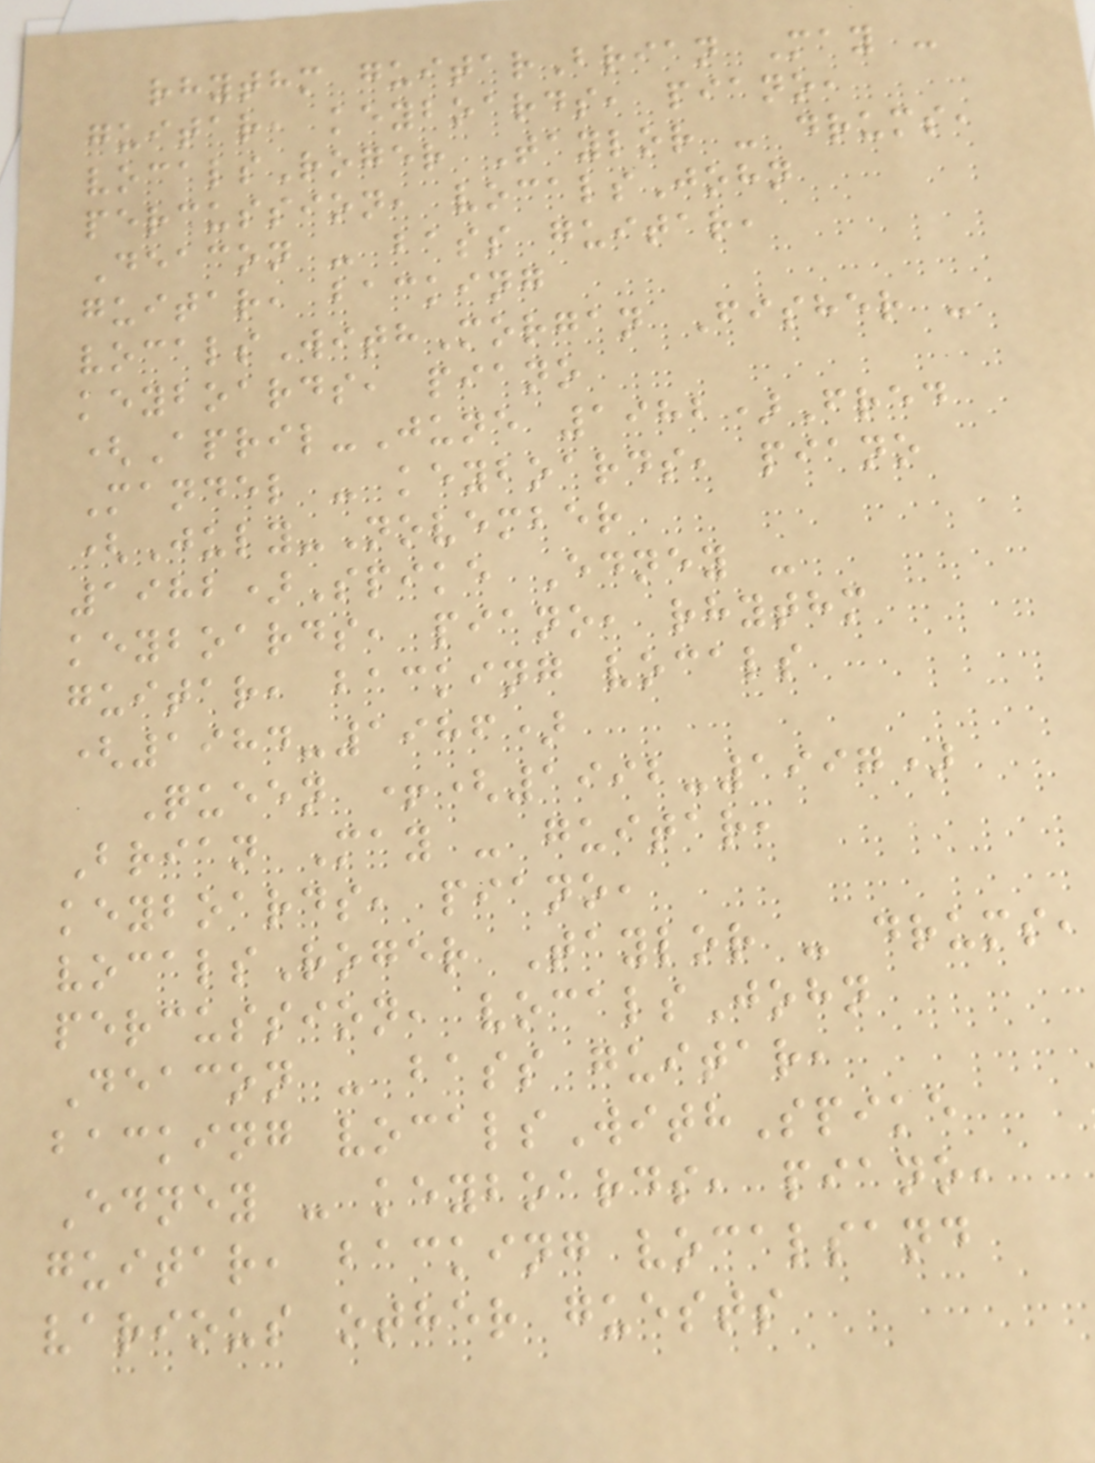rhythm guitarBrian May -
guitar, keyboards, piano,
vocalsRoger Taylor - drums,
percussion, vocalsJohn
Deacon - bass guitar,
guitar, backing
vocalsWithMorgan Fisher -
keyboards, piano
(April-June 1982)Fred
Mandel - keyboards, piano
(July-November
1982)Spike Edney -
keyboards, piano, rhythm
guitar, backing vocals
(1984-1986)
Queen +(1992-1997)
Brian May - guitar,
keyboards, piano,
vocalsRoger Taylor - drums,
percussion, vocalsJohn
Deacon - bass guitar,
backing vocalsWithSpike
Edney - keyboards, piano,
guitar, backing vocalsand
various other guests
